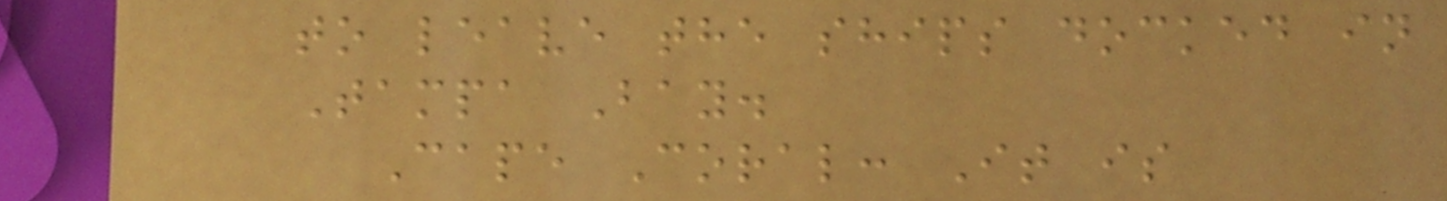to leave the ships docked in
Tampa Bay.
Cape Coral: It is
